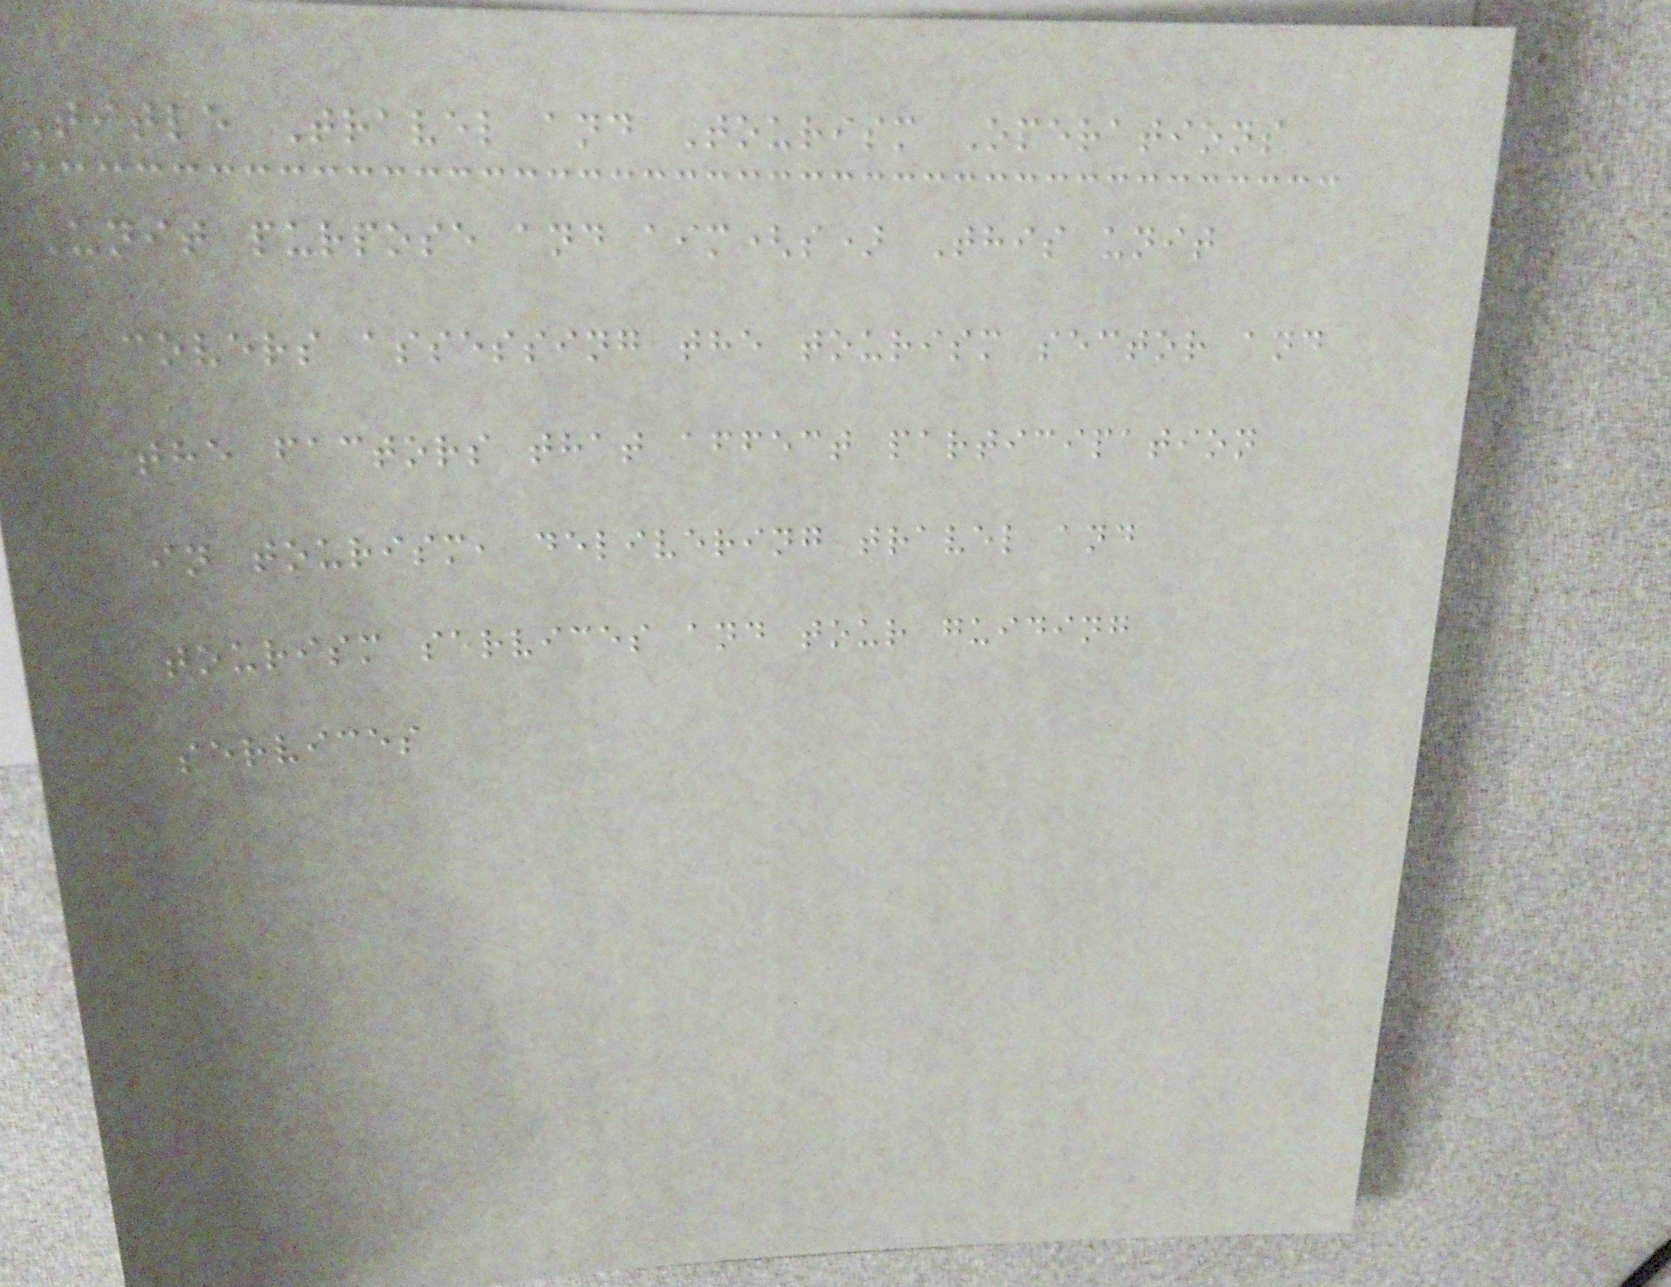Title Travel and Tourism Operations
Unit purpose and aim(s) This unit
covers assessing the tourism sector and
the factors that affect participation
in tourism, delivering travel and
tourism services and tour guiding
services
